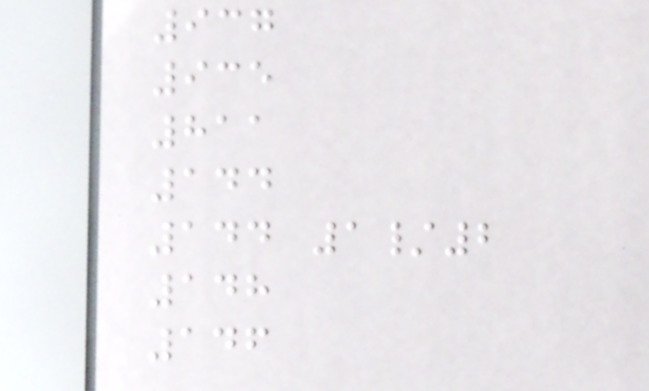937
935
811
144
144 1/2
148
146
